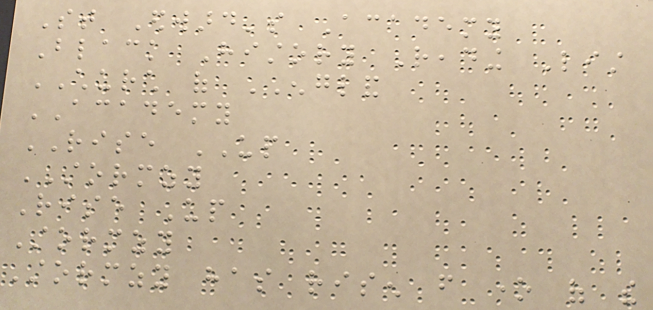St Edward's Academy
Black History Reading List
CHURCH of ENGLAND
ACADEMY
RISE UP
STORMZY
Rise Up
Stormzy
Stormzy has risen from one of the
